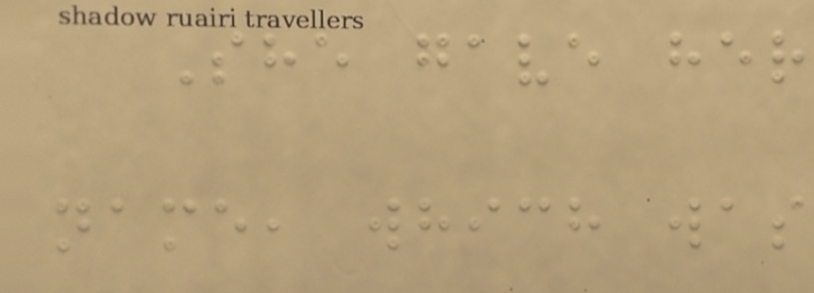She gave her
name, which was
